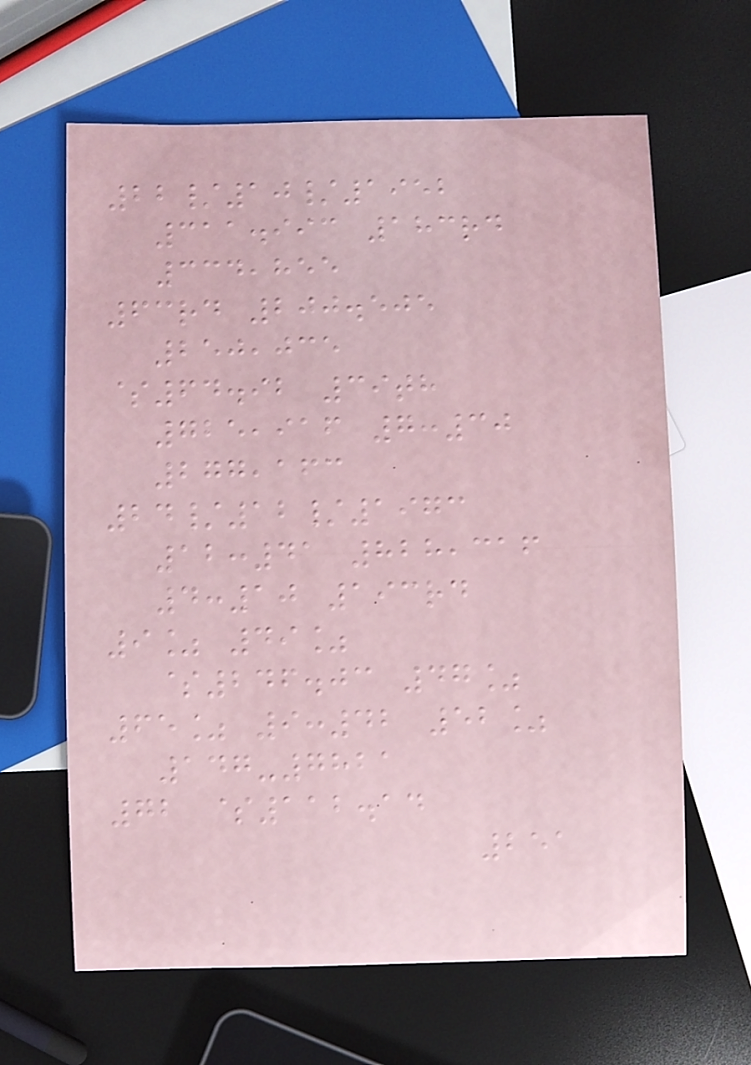22/10/1952
311.993 183rd
334,855
63rd 200.505
250,035
$64.92 39th
725,916 7:30
277,163
24/12/1973
12:41 828,316
4:10 193rd
9% 49%
$246.03 47%
65% 9:42 52%
147-7821
72 $112.14
251
